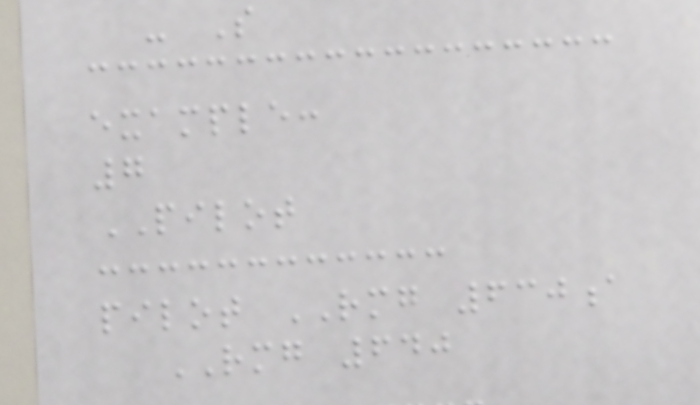- So
example:
7
PILOT
pilot RMG 630a
RMG 640
